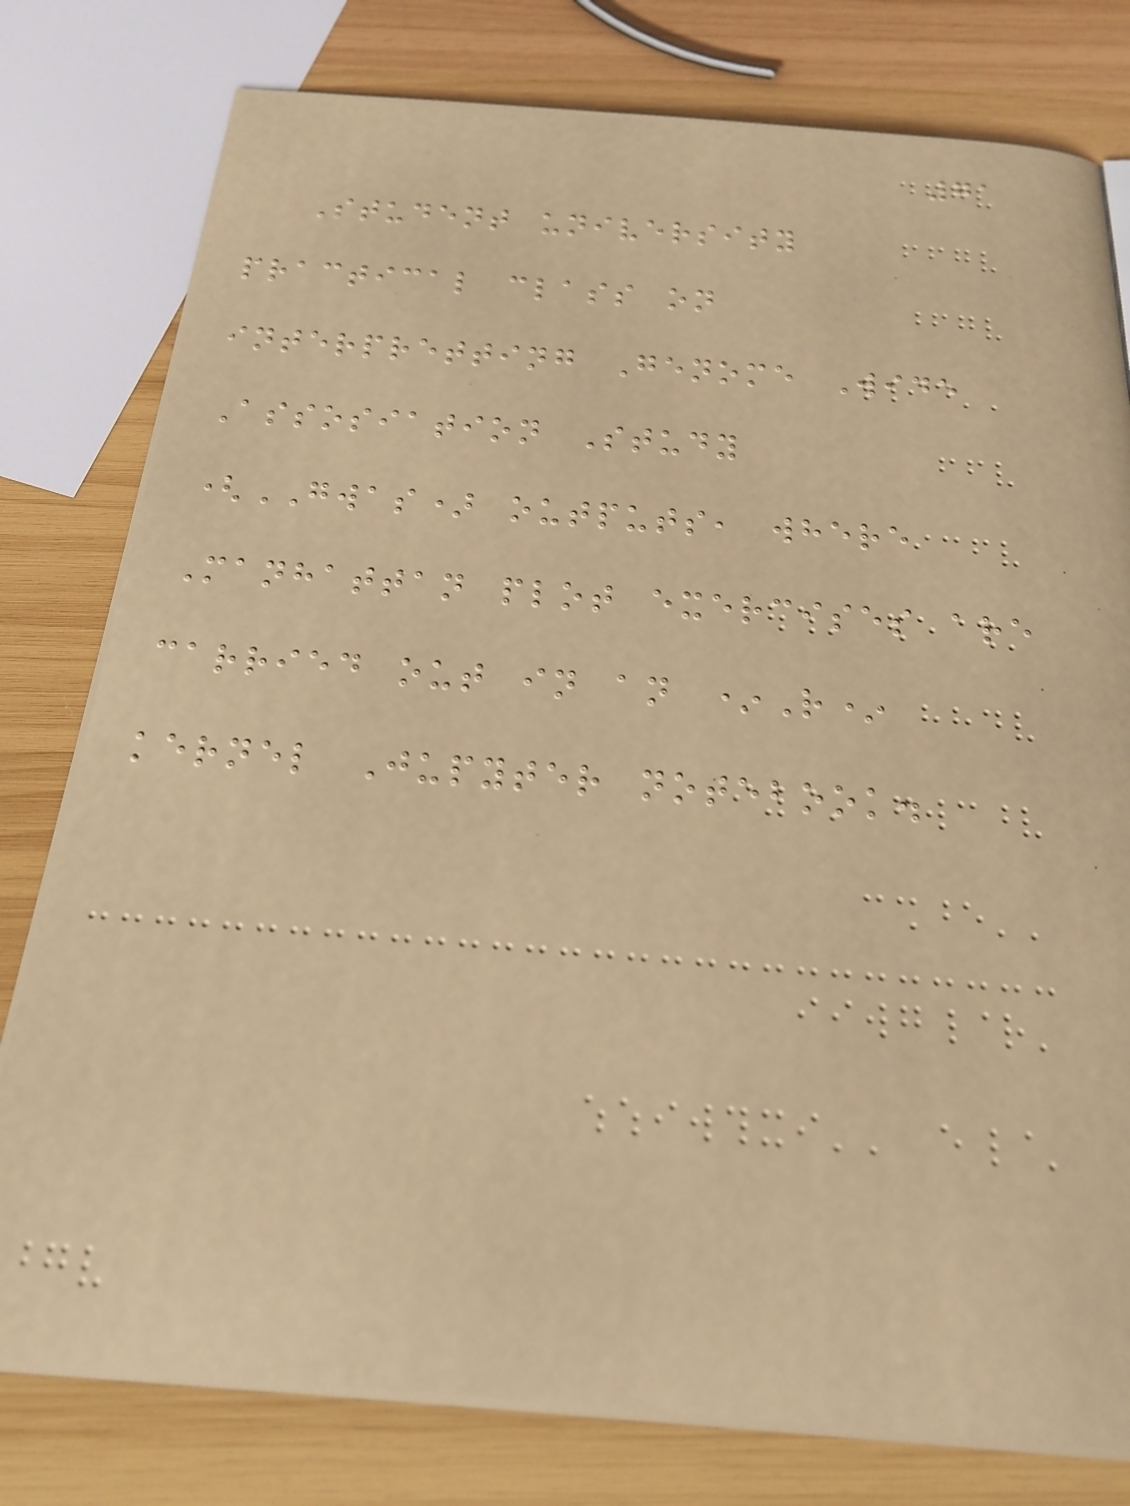71
Student university
practical class on
interpretting Genome Wide
Assosiation Study
(GWAS) outputs, where
Manhattan plot exercises are
carried out in an *R*
kernel Jupyter notebook.
